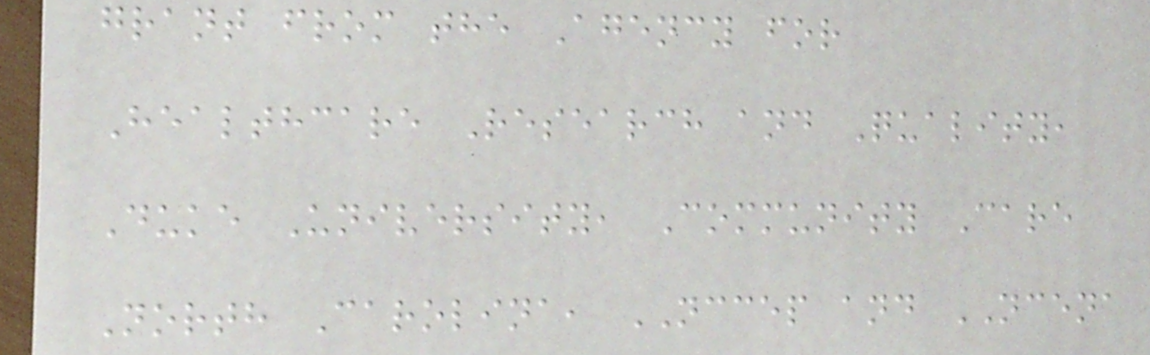grant from the Agency for
Healthcare Research and Quality,
Duke University, Community Care
North Carolina, NCCEP and NCENA
